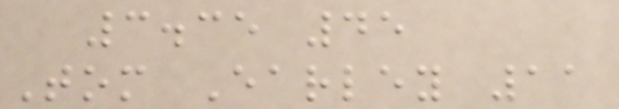3.35 45
Tom Earley 11
